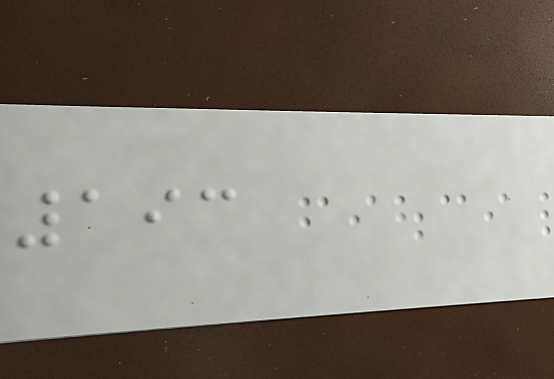193
